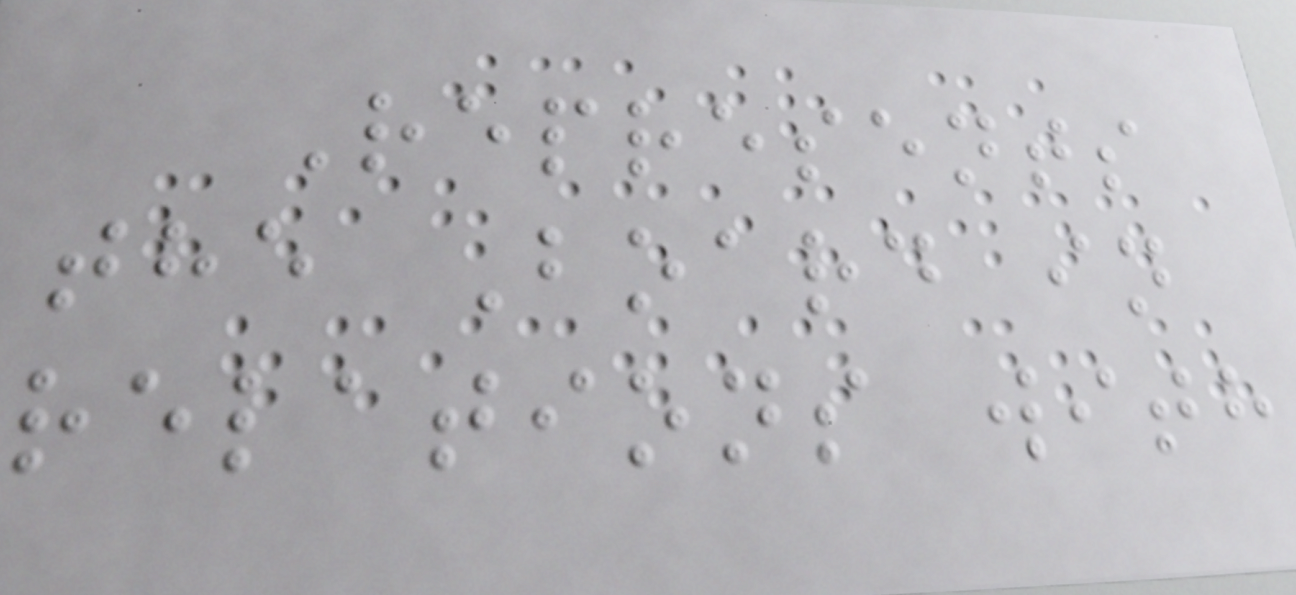Represents
the Board in
relations with
